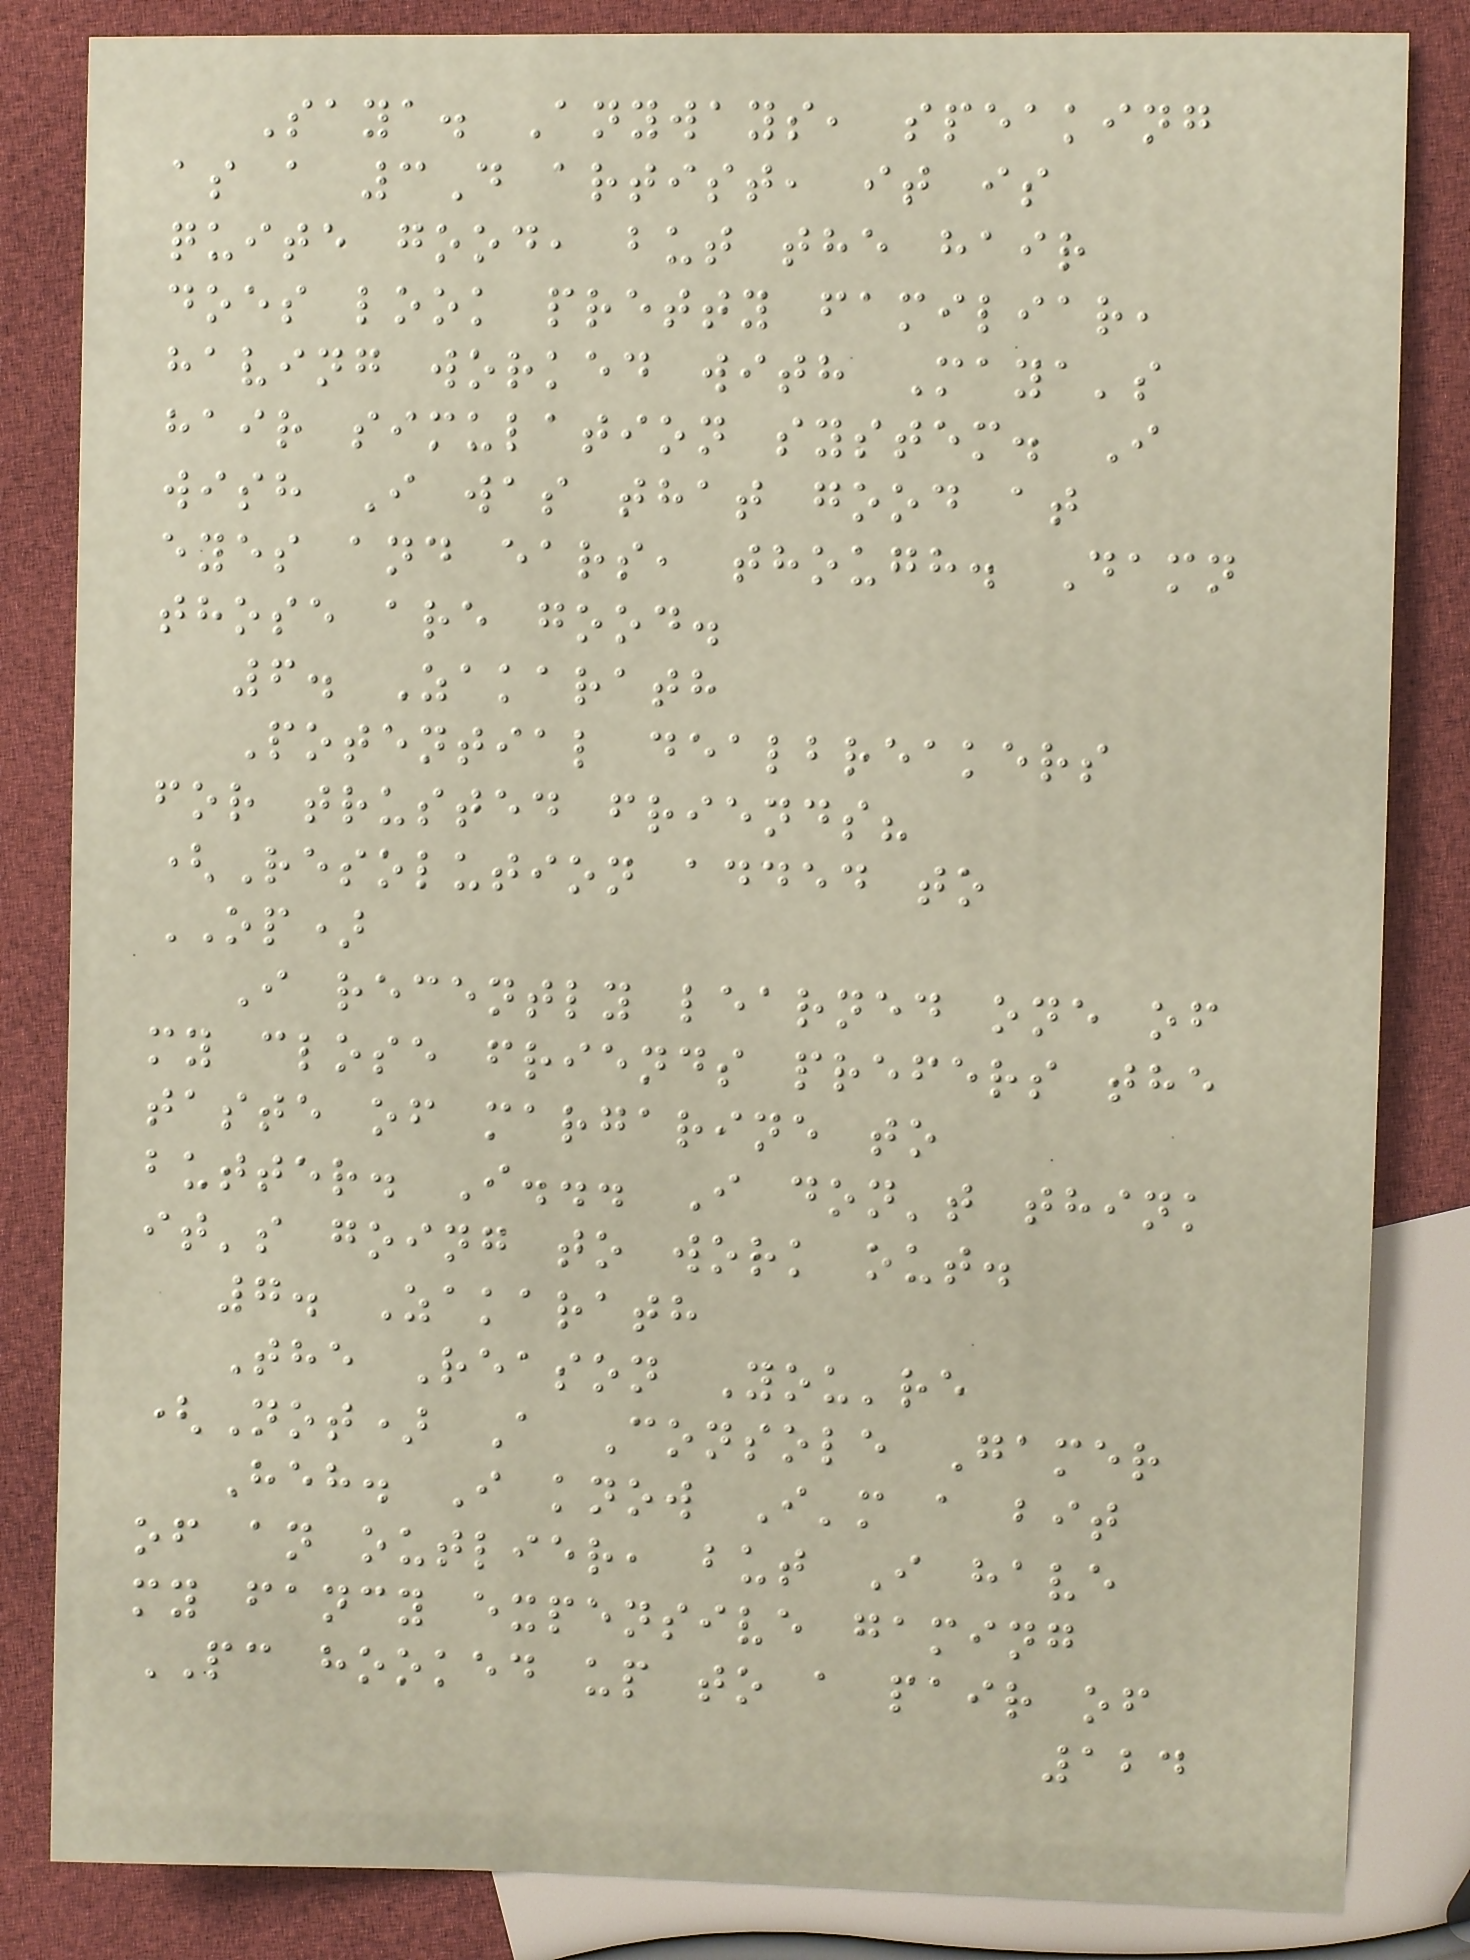Saya. Anyways, speaking
as a 3D artist, it is
quite good, but the hair
does look pretty familiar,
having worked with Maya's
hair simulation system. I
wish I was that good at
eyes and ears, though. Damn
those are good.
6. Zakarath
Potential dealbreakers
for trusted friends?
(Resolution added to
OP)
I recently learned one of
my close friends prefers the
taste of margarine to
butter. I... I don't think
it's going to work out.
7. Zakarath
The Reason You're
(Not) A Console Gamer
Heh. I know I'm a bit
of an outlier, but I have
my fancy expensive gaming
PC hooked up to a pair of
124
